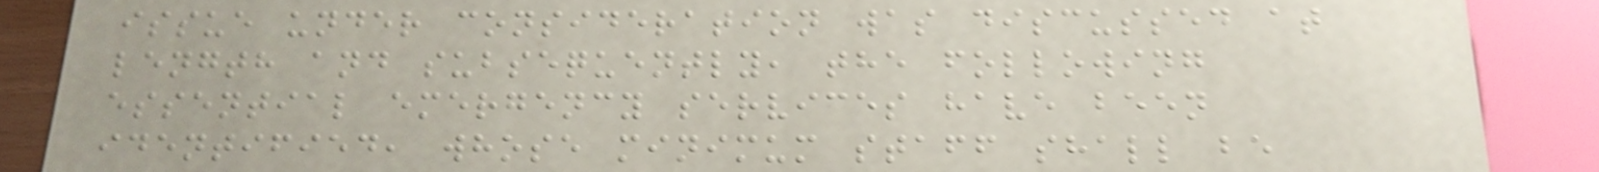issue under consideration was discussed at
length and subsequently, the following
essential emergency services have been
identified, whose minimum staff shall be
